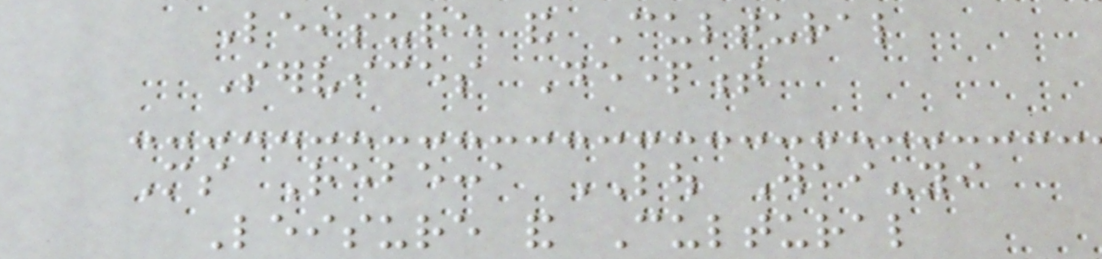Leisure and Cultural
Services Department
Ms Rebecca LOU Wai-yi
Leisure and Cultural
